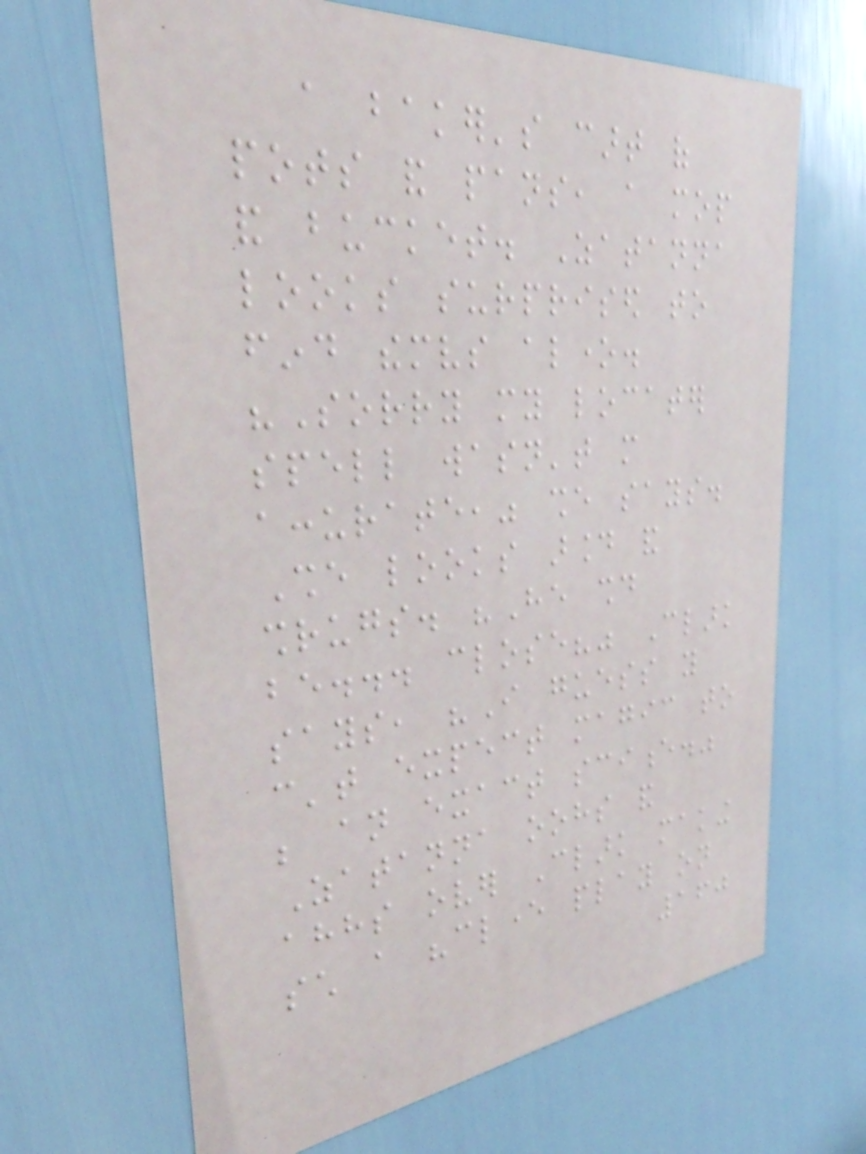a baker's cart of
pots and pans, a mop
and bucket. Zatanna
looks surprised to
find themselves alone.
"Sorry my locater
spell wasn't more
accurate," she says.
She looks around and
shrugs. "He should
be... close?" Clark
says, "I guess you
can't expect magic to
be an exact science."
Zatanna oohs and
ahhs over Clark making
such a "clever play on
160
